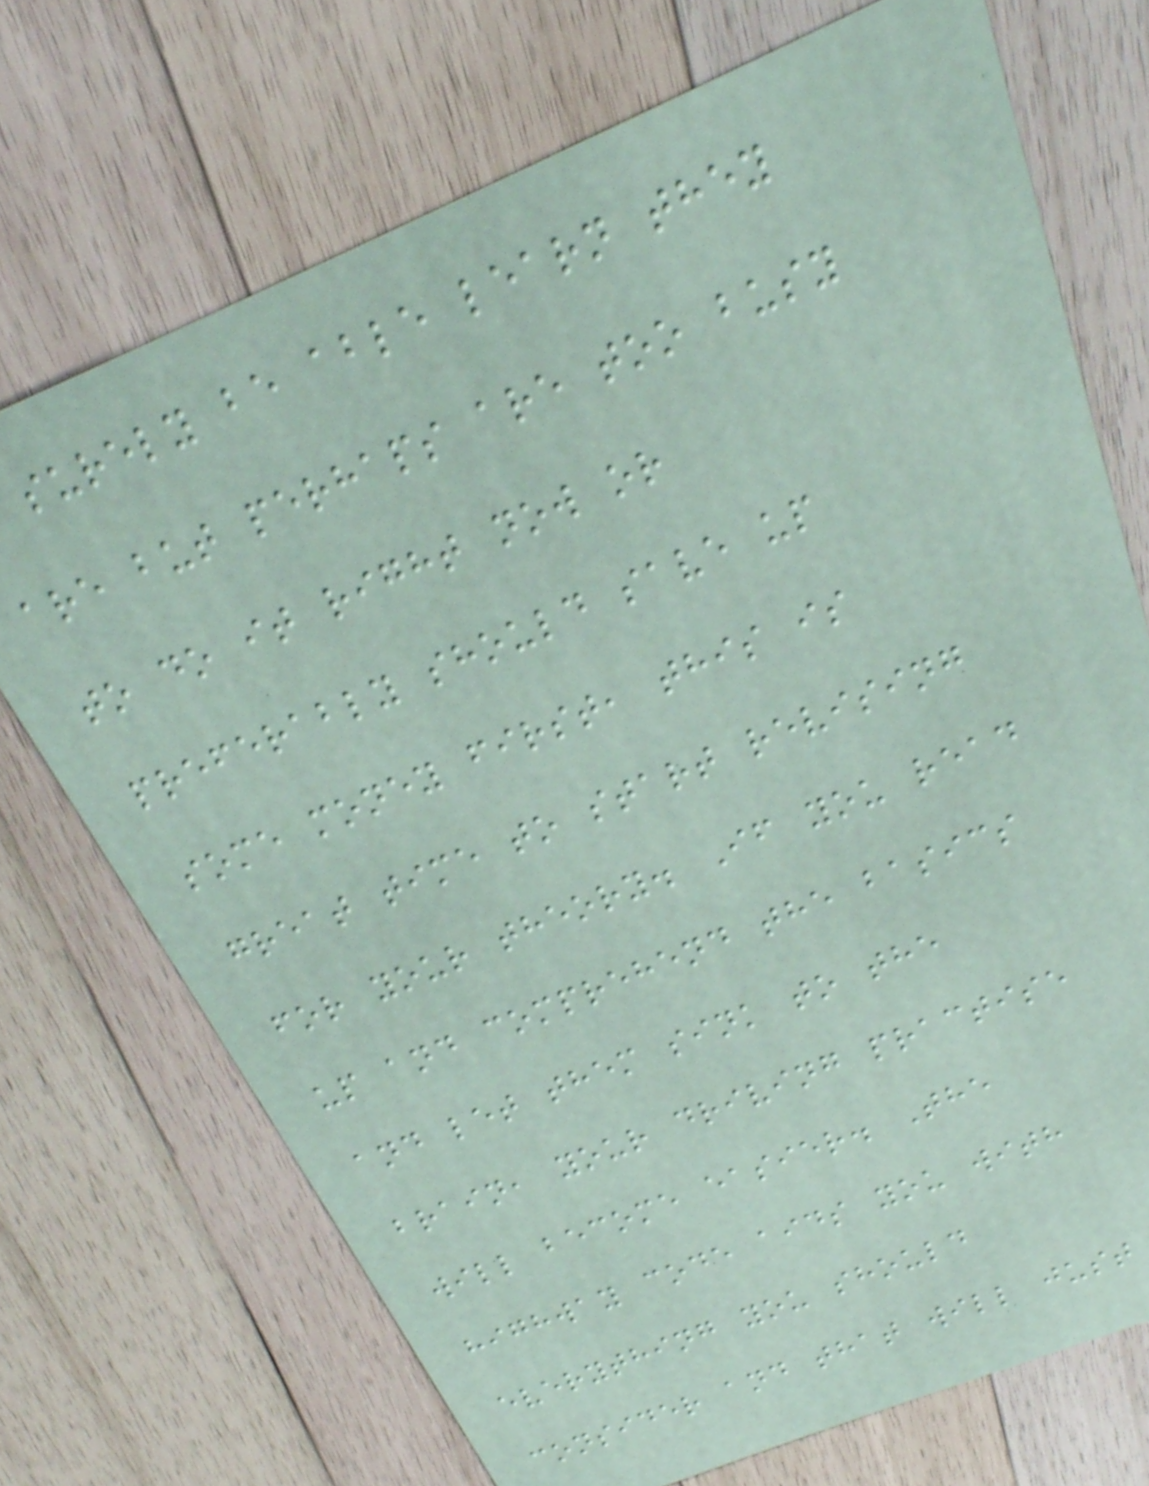surely be able learn they
are but perhaps are too busy
to do it right now or
preferably should save up
some money first, this is
great time to start revising
for your theory. If you read
up and comprehend the basics
and let them sink to the
brain, your driving practise
will become easier. The
highway code aids you with
everything you should
consider and that will just
